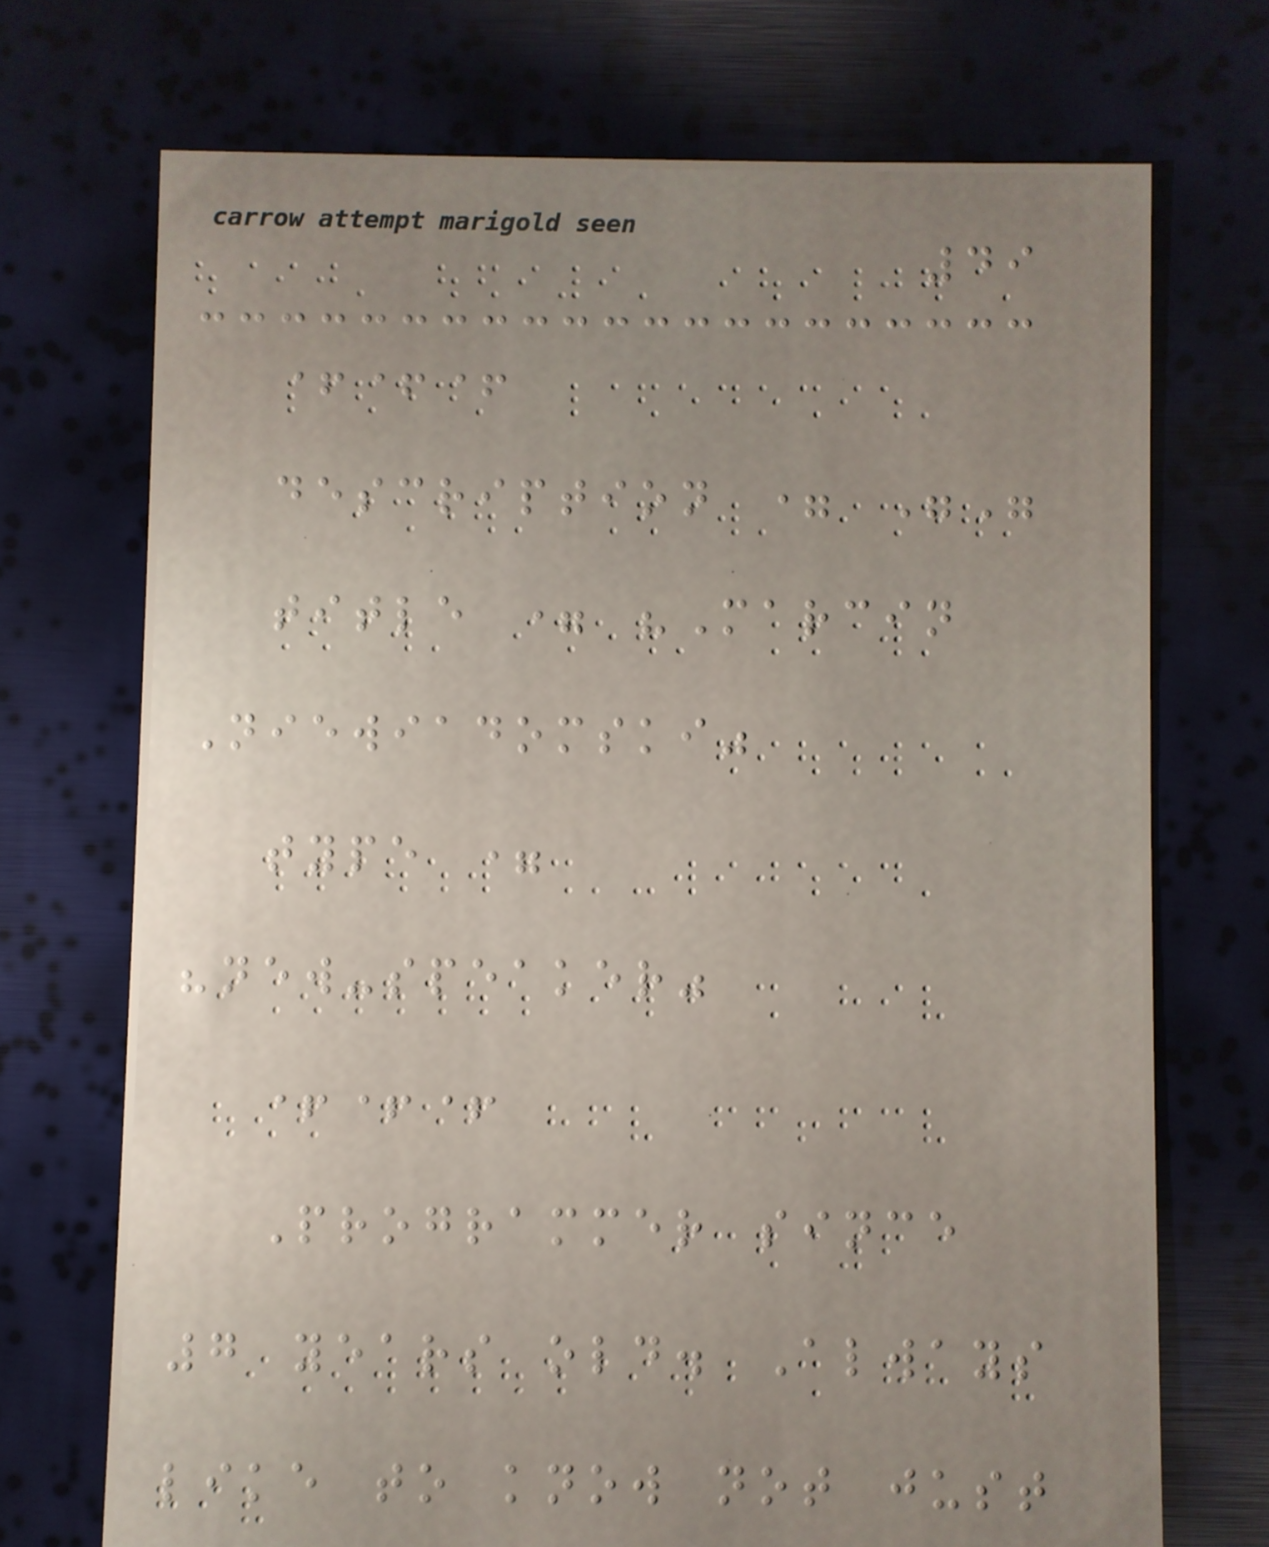49
+++
description = ""
title = "Marcin
Niewiadomski"
type =
"new-speaker"
+++
Programmer since
7 years old. Always
like to know not just
